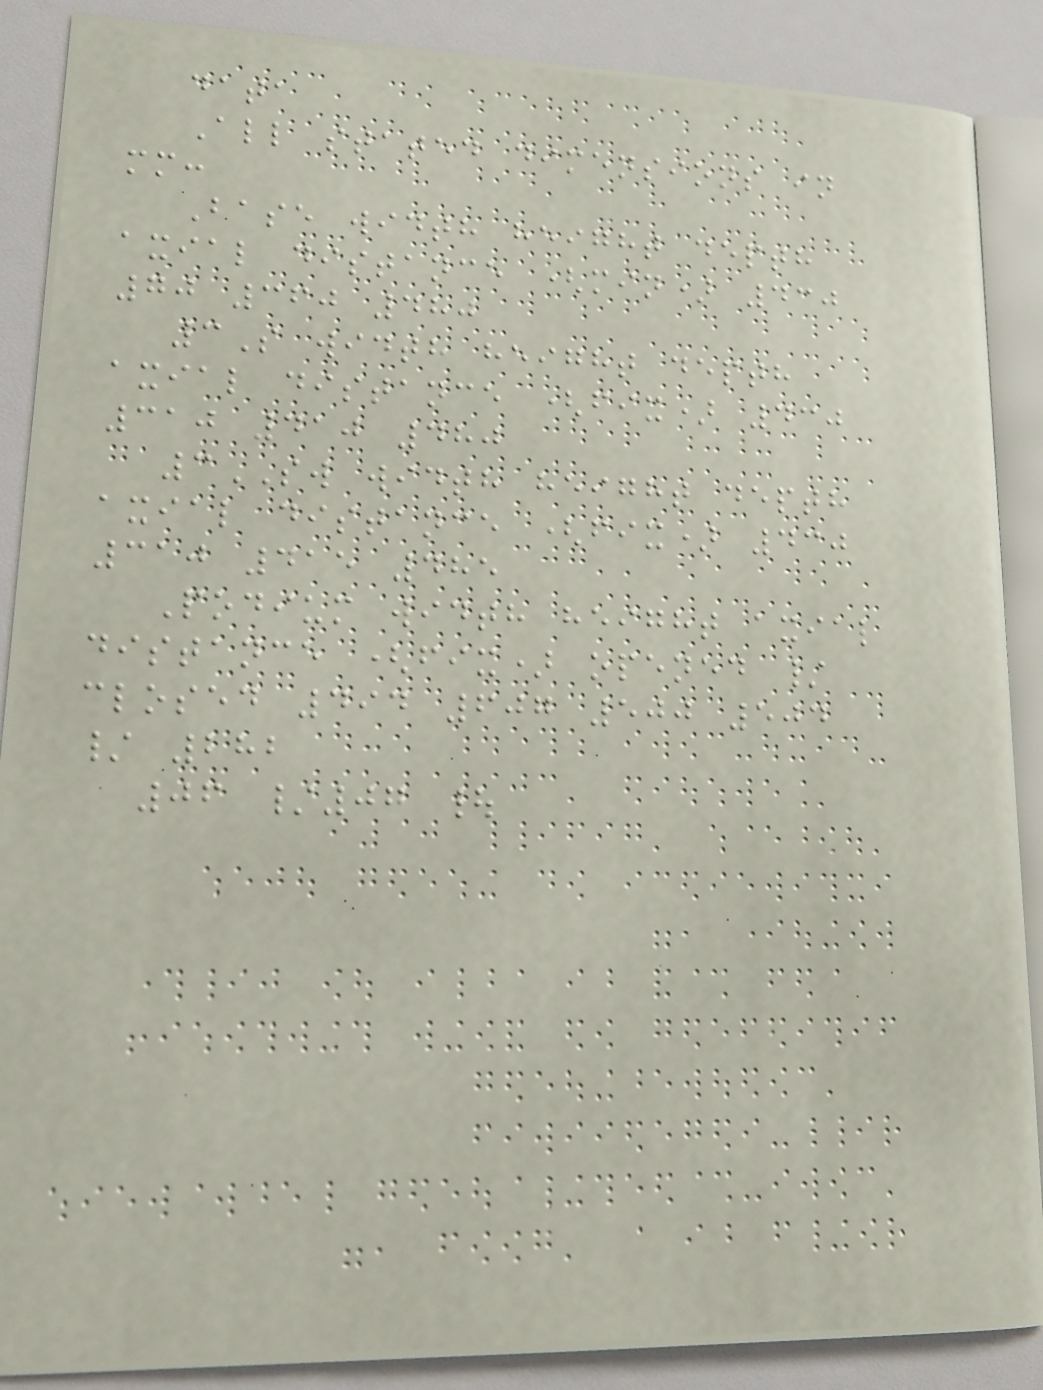data
All stated dimensions in
mm:
Base width height depth
axial distance (min) 430
70 360 480
3S width height depth
axial distance (fix) 430
310 410 480
3SW width height depth
axial distance (fix) 430
310 415 485
Podium width height axial
distance (fix) opened /
closed 494 607 500 504
/ 282
06 /07 |
